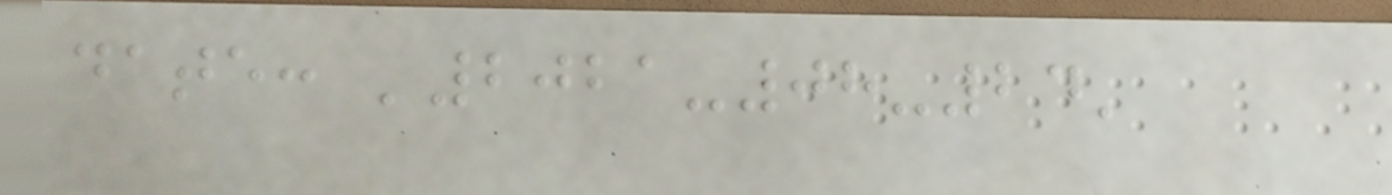date: '2021-08-24'
